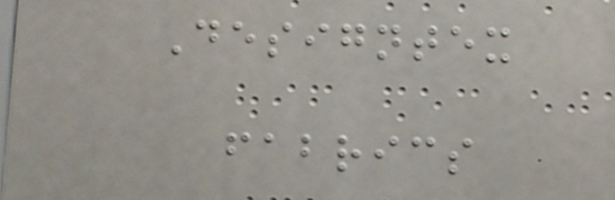Designtex
fabrics
